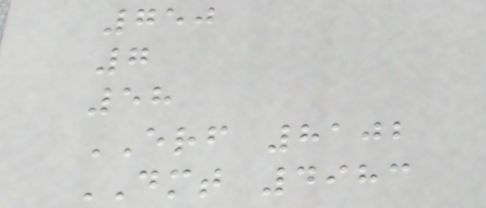750
7
58
ERF 8102
DMT 4983
